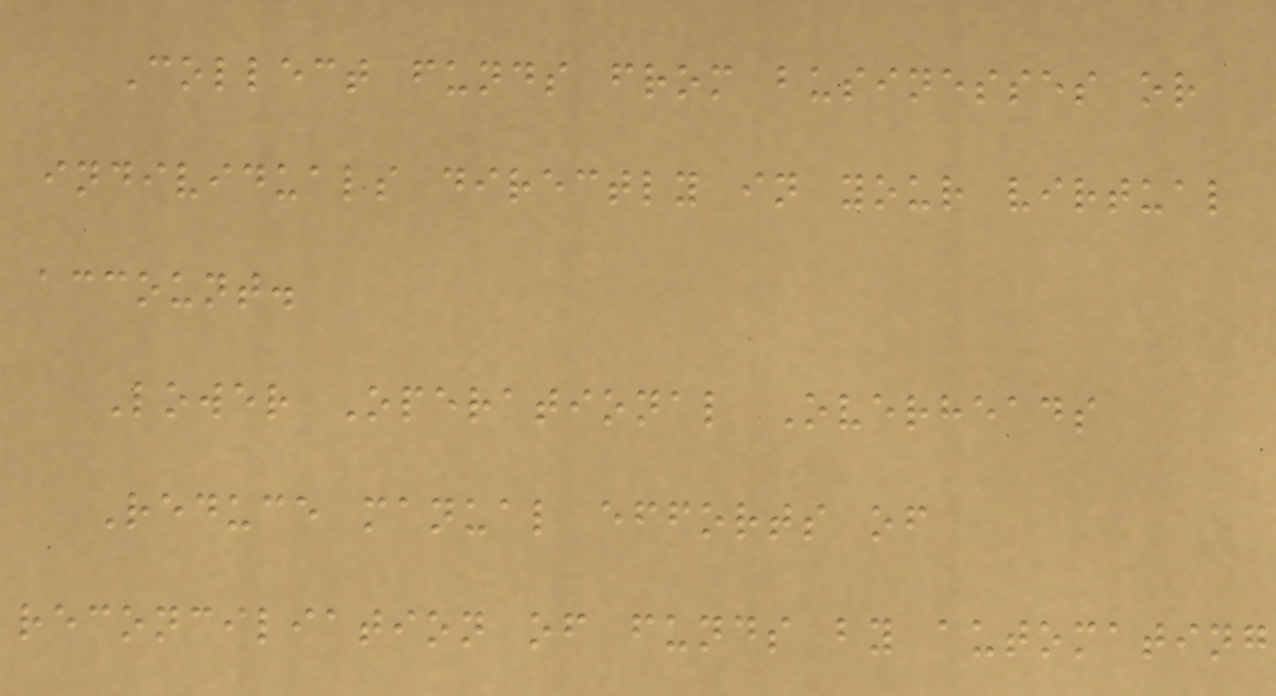Collect funds from businesses or
individuals directly in your virtual
account.
Lower Operational Overheads
Reduce manual efforts of
reconciliation of funds by automating
